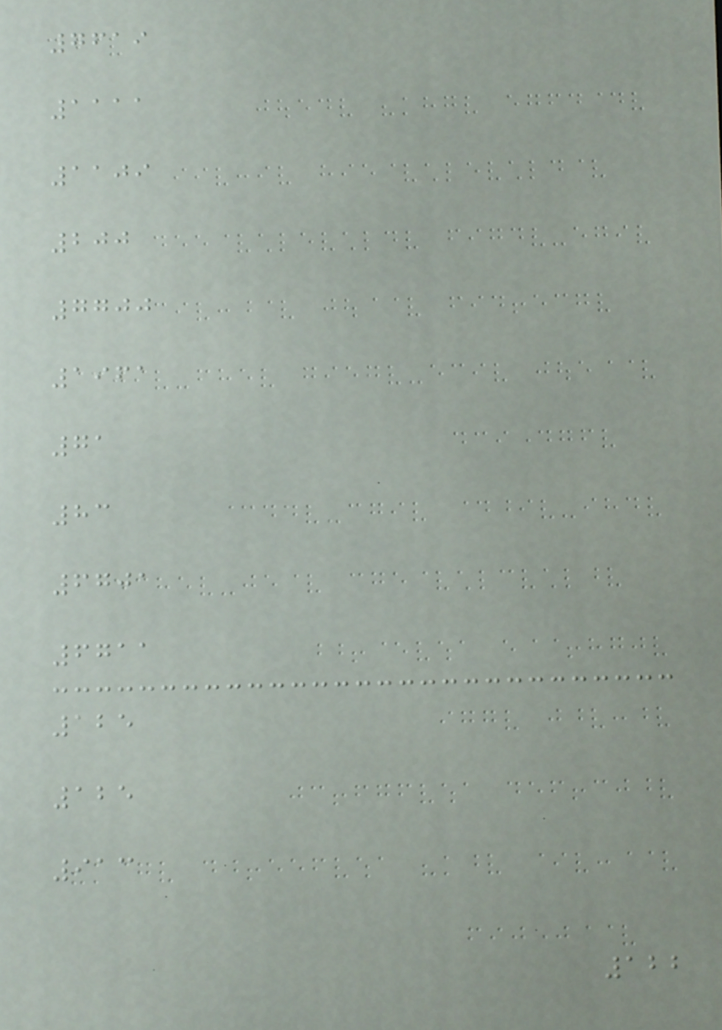7619
1111
1109
200
7700
1961
71
83
6701
6711
125
125
913
122
